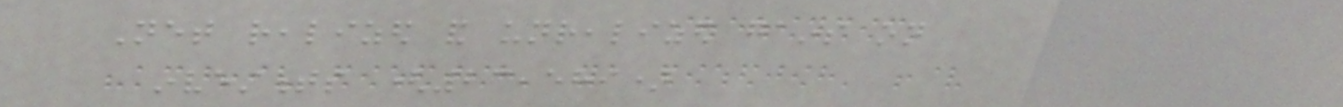Net realized and unrealized gains on
investments (23,589)
